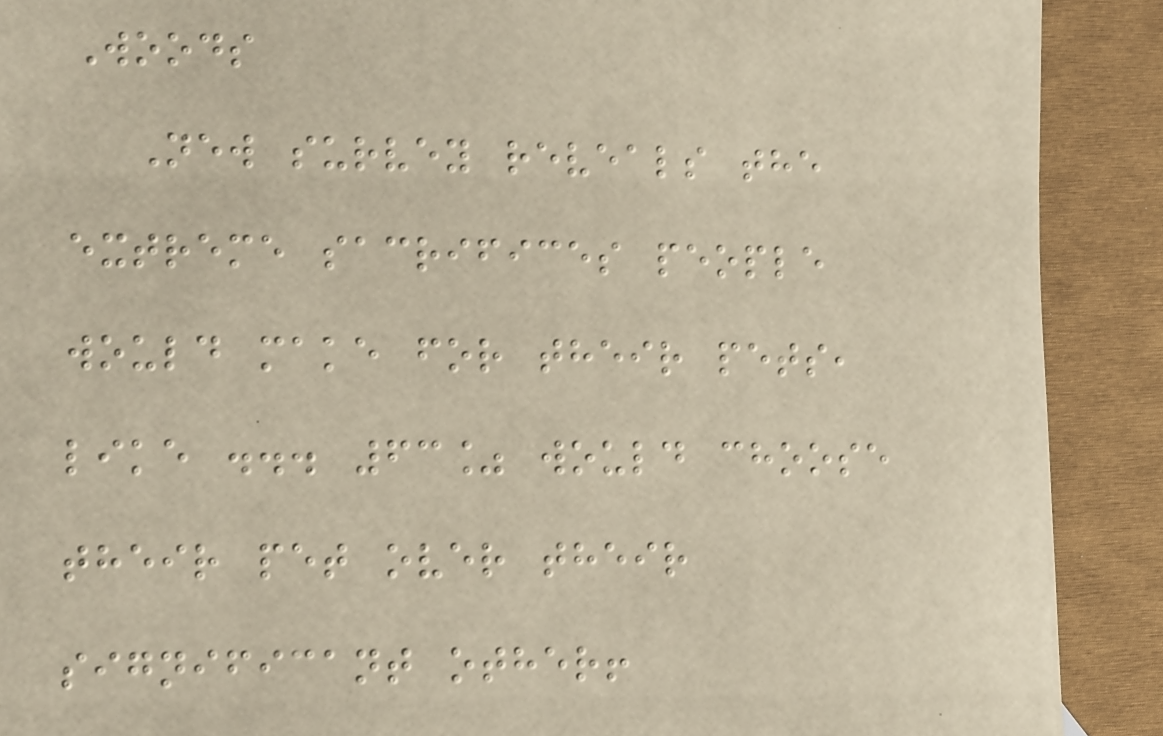Woods
New survey reveals the
extreme sacrifices people
would make for their pets,
like ... 63% would choose
their pet over their
significant other!
